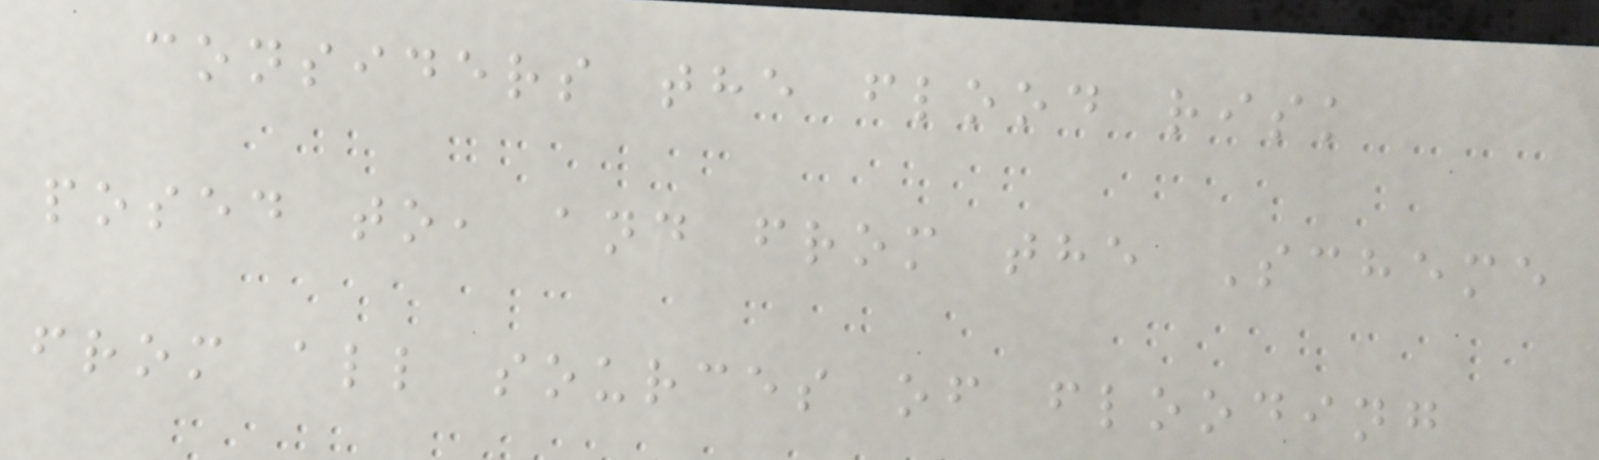considers the flood risk
posed to, and from the Scheme
from all sources of flooding
